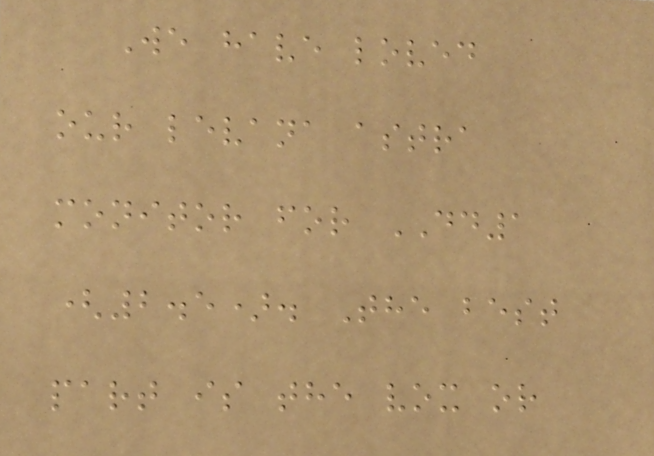We have loved
our levana astra
monitor for DD1
(2.5). The best
part is the vox or
